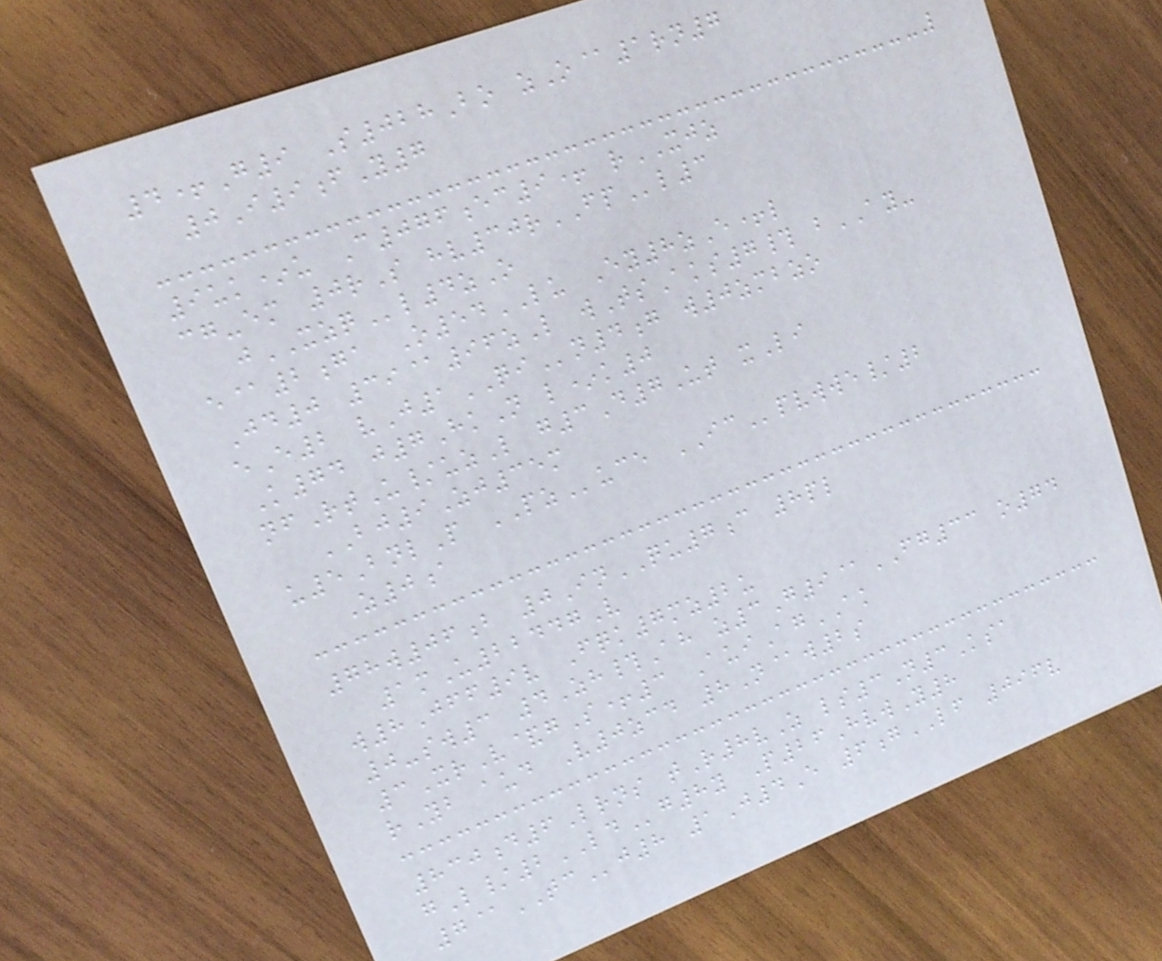4+G9 S028Bo zO@1rn7
0I9fY7
9uk*u C076ec9+ rXJZ
cg-em 0rS hv30rFPl3
jXZQl4zO
e@2ga O54LU Ey8zE+l
Jd0 39@96zL wTsAks7# bAY-
eE2 vJ1QIn4g w0zmbzo
K74 j7HkN l*k0
nfRtU/uzL g3D7Ut xLi
BJ9Zj35m
u5BnlP PZuce ICpvwwe/2
Z0a
78w06b 0InQU7c 8pl
1mU22447V
w8Jff9v Fqk7mz2u
0-sw3 4Zh#Ah z3G9@FG33 o74
3XrV&gS+3 AuiAgAK
rYb aud V0zcd 8N@w2s
830d6Lrns tR8vZ ls3N3Ksa
gL/2LDg8y P26HvwY8
7@TCj8 1J4E 6gLF 096v
